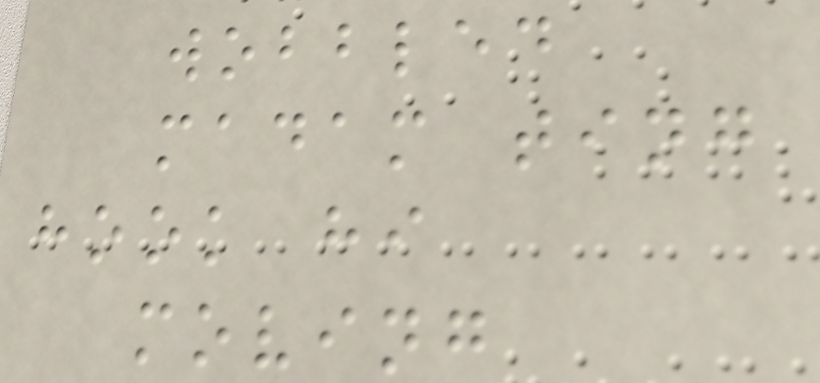wobbled
madam ting
hook hi
moving
